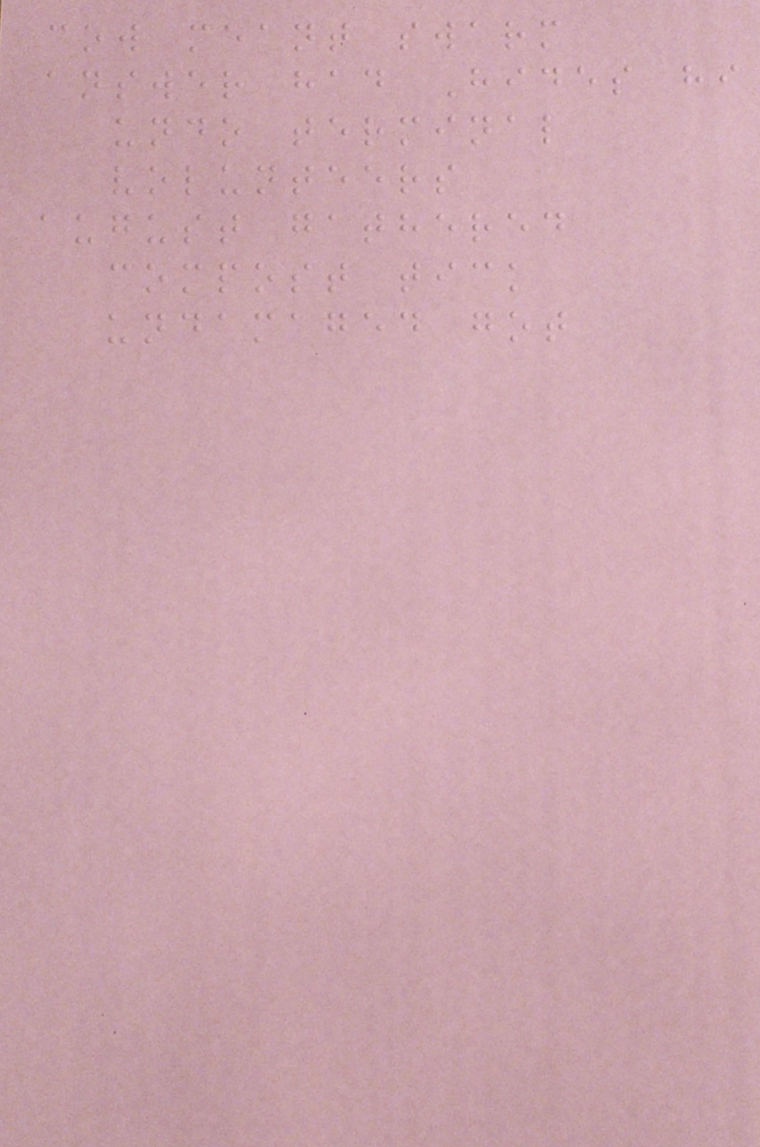cow meant swarm
answer had Hides hi
undo terminal
volunteers
august gathered
compost tick
undamaged got
